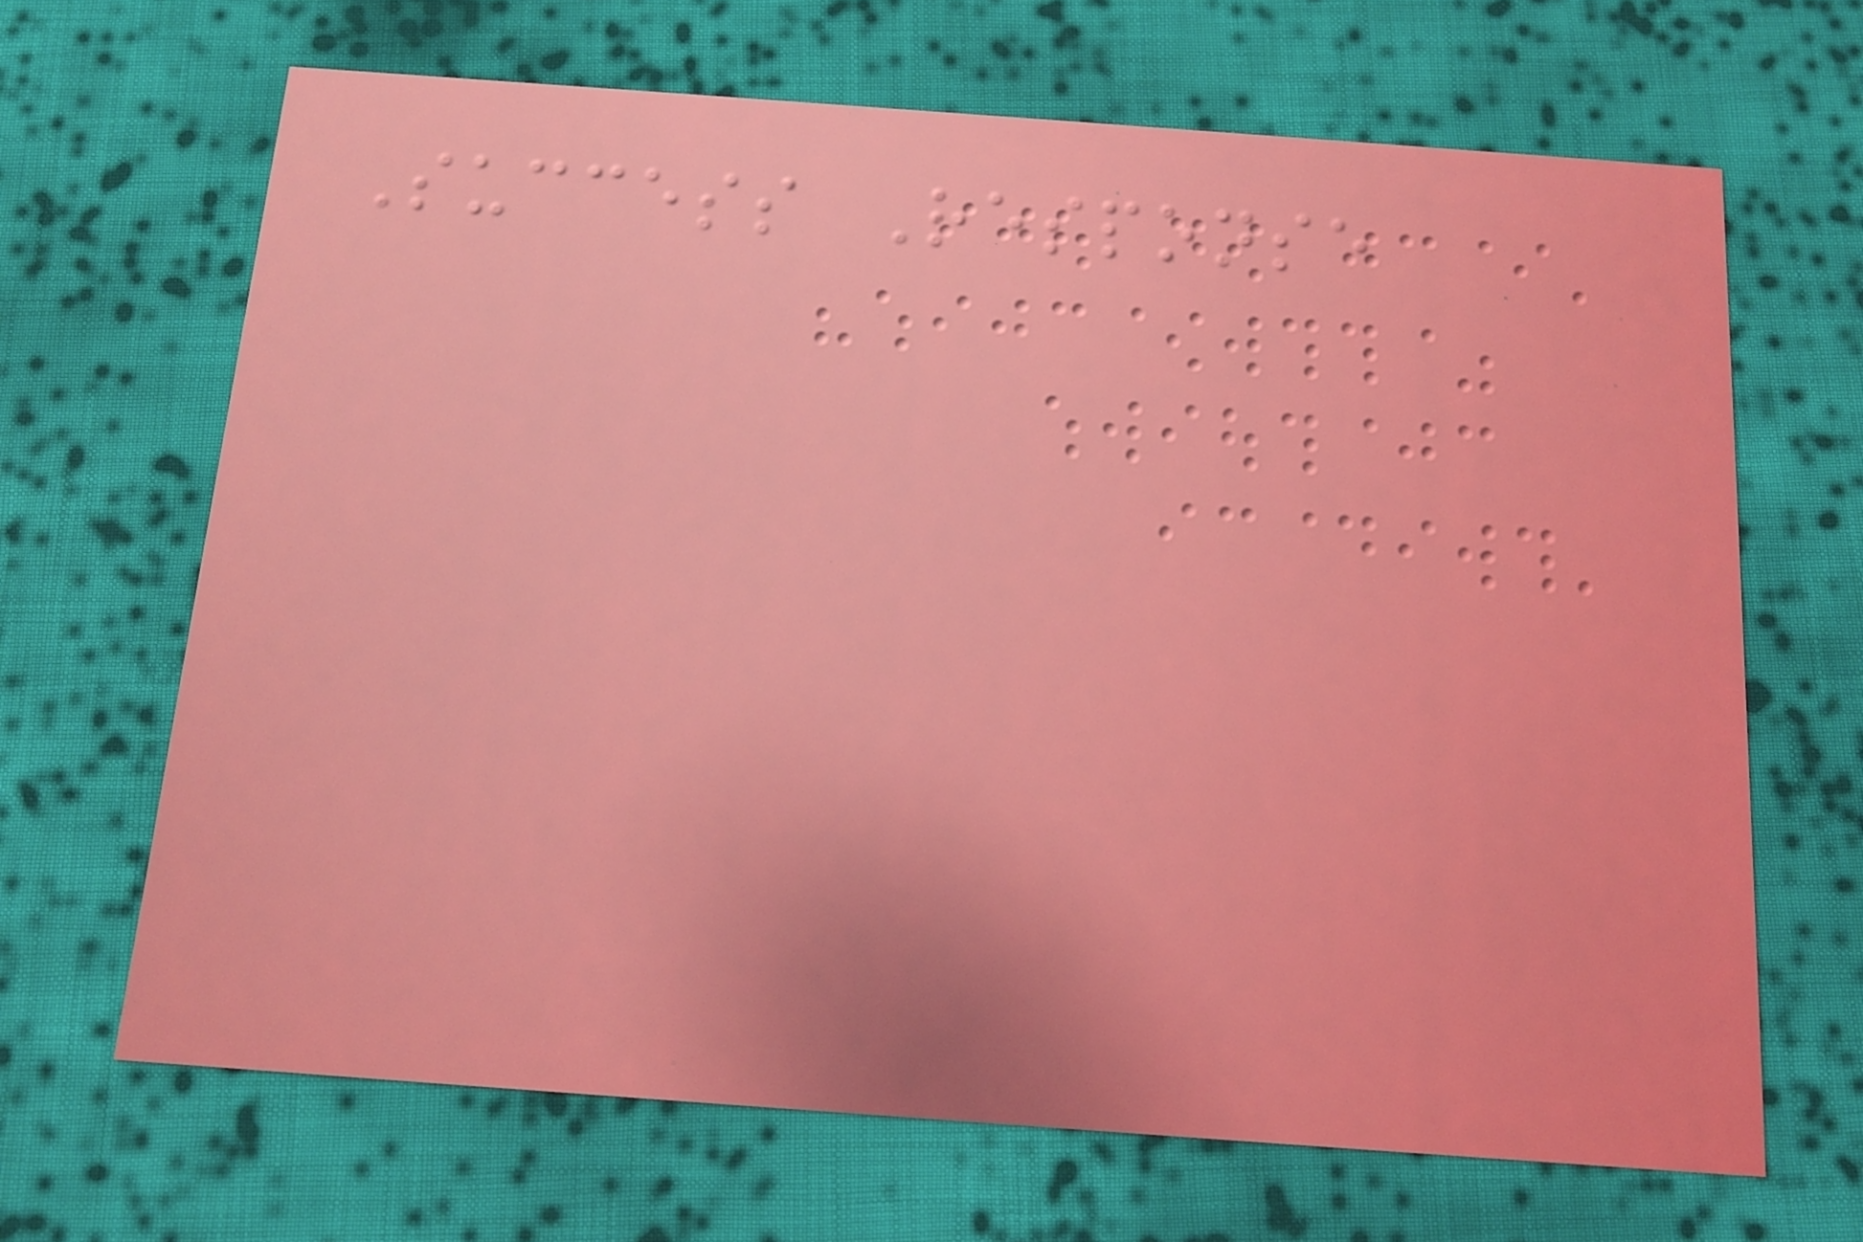Success Response
